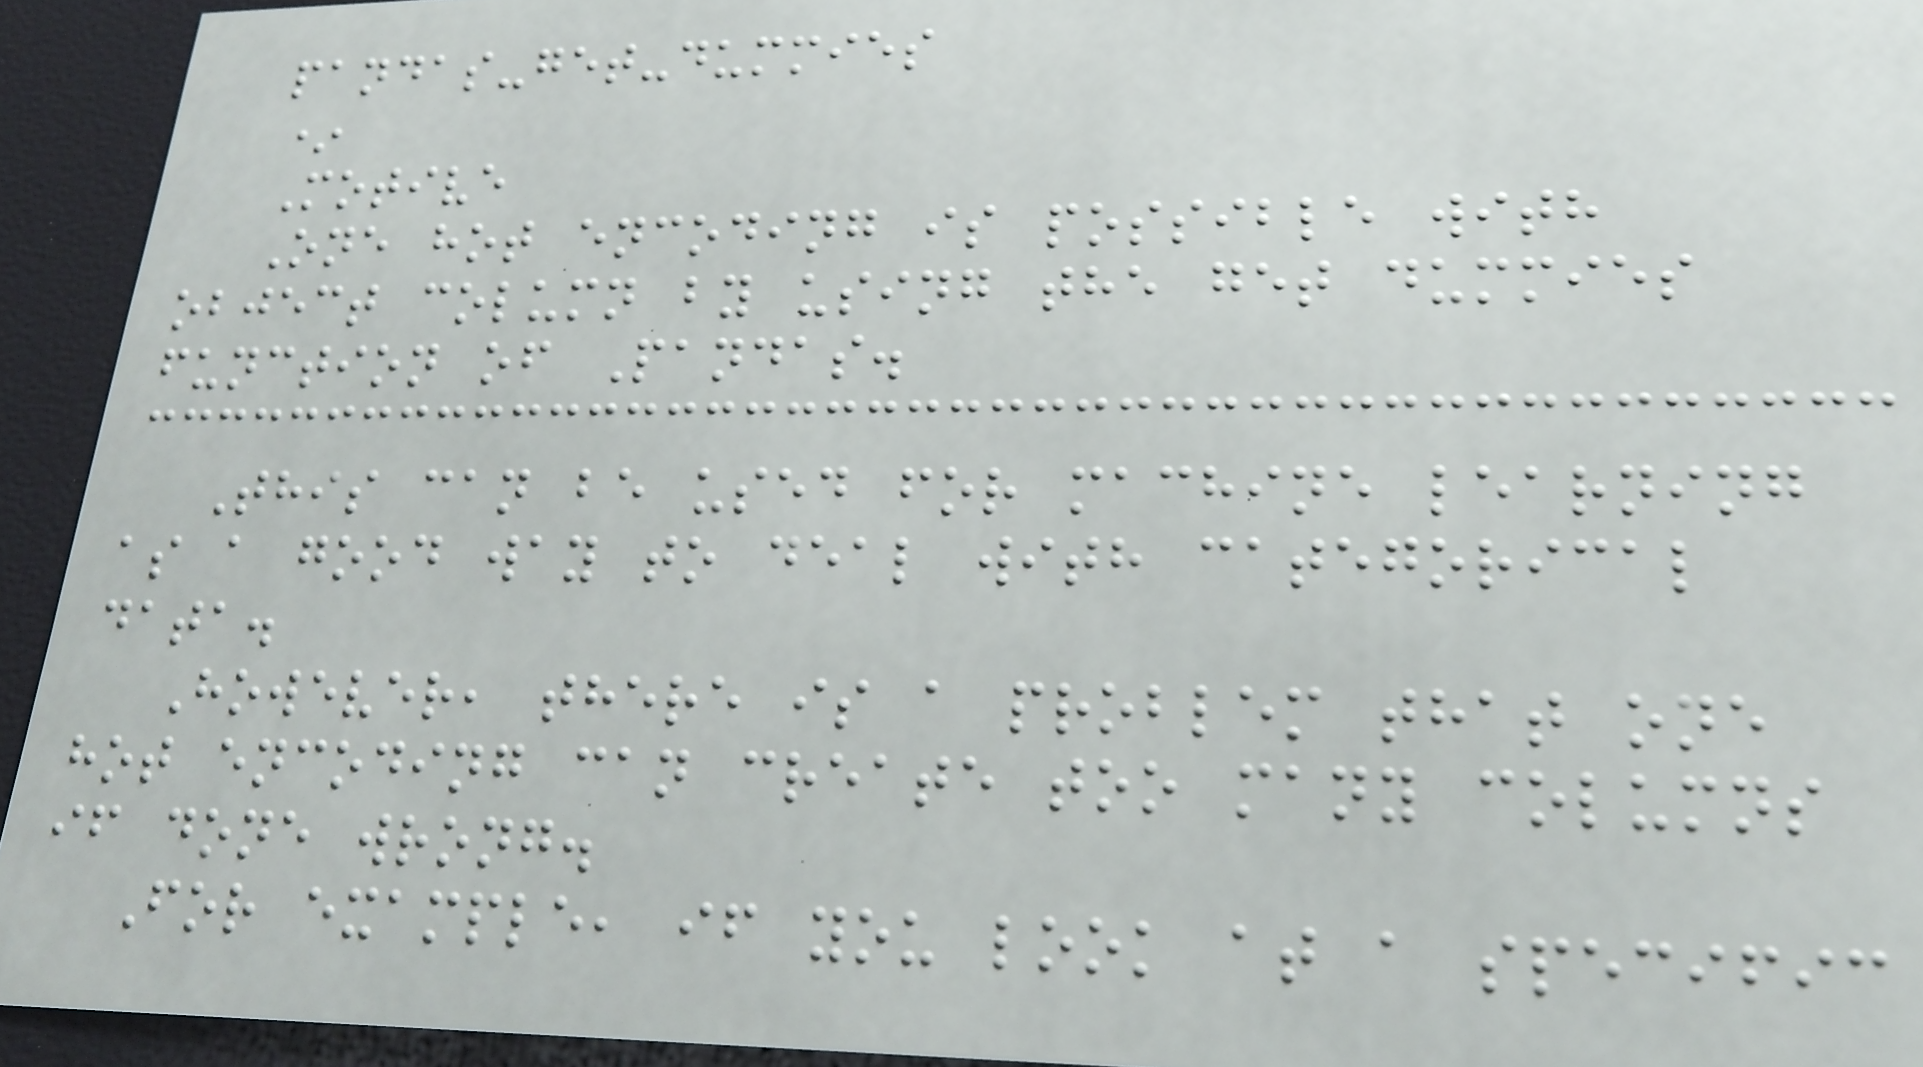pandas-get-dummies
*
Motive
One hot encoding is possible with
object column by using the get dummies
function of Pandas.
This can be used for machine learning
as a good way to deal with categorical
data.
However, there is a problem that one
hot encoding can create too many columns
if done wrong.
For example, if you look at a specific
